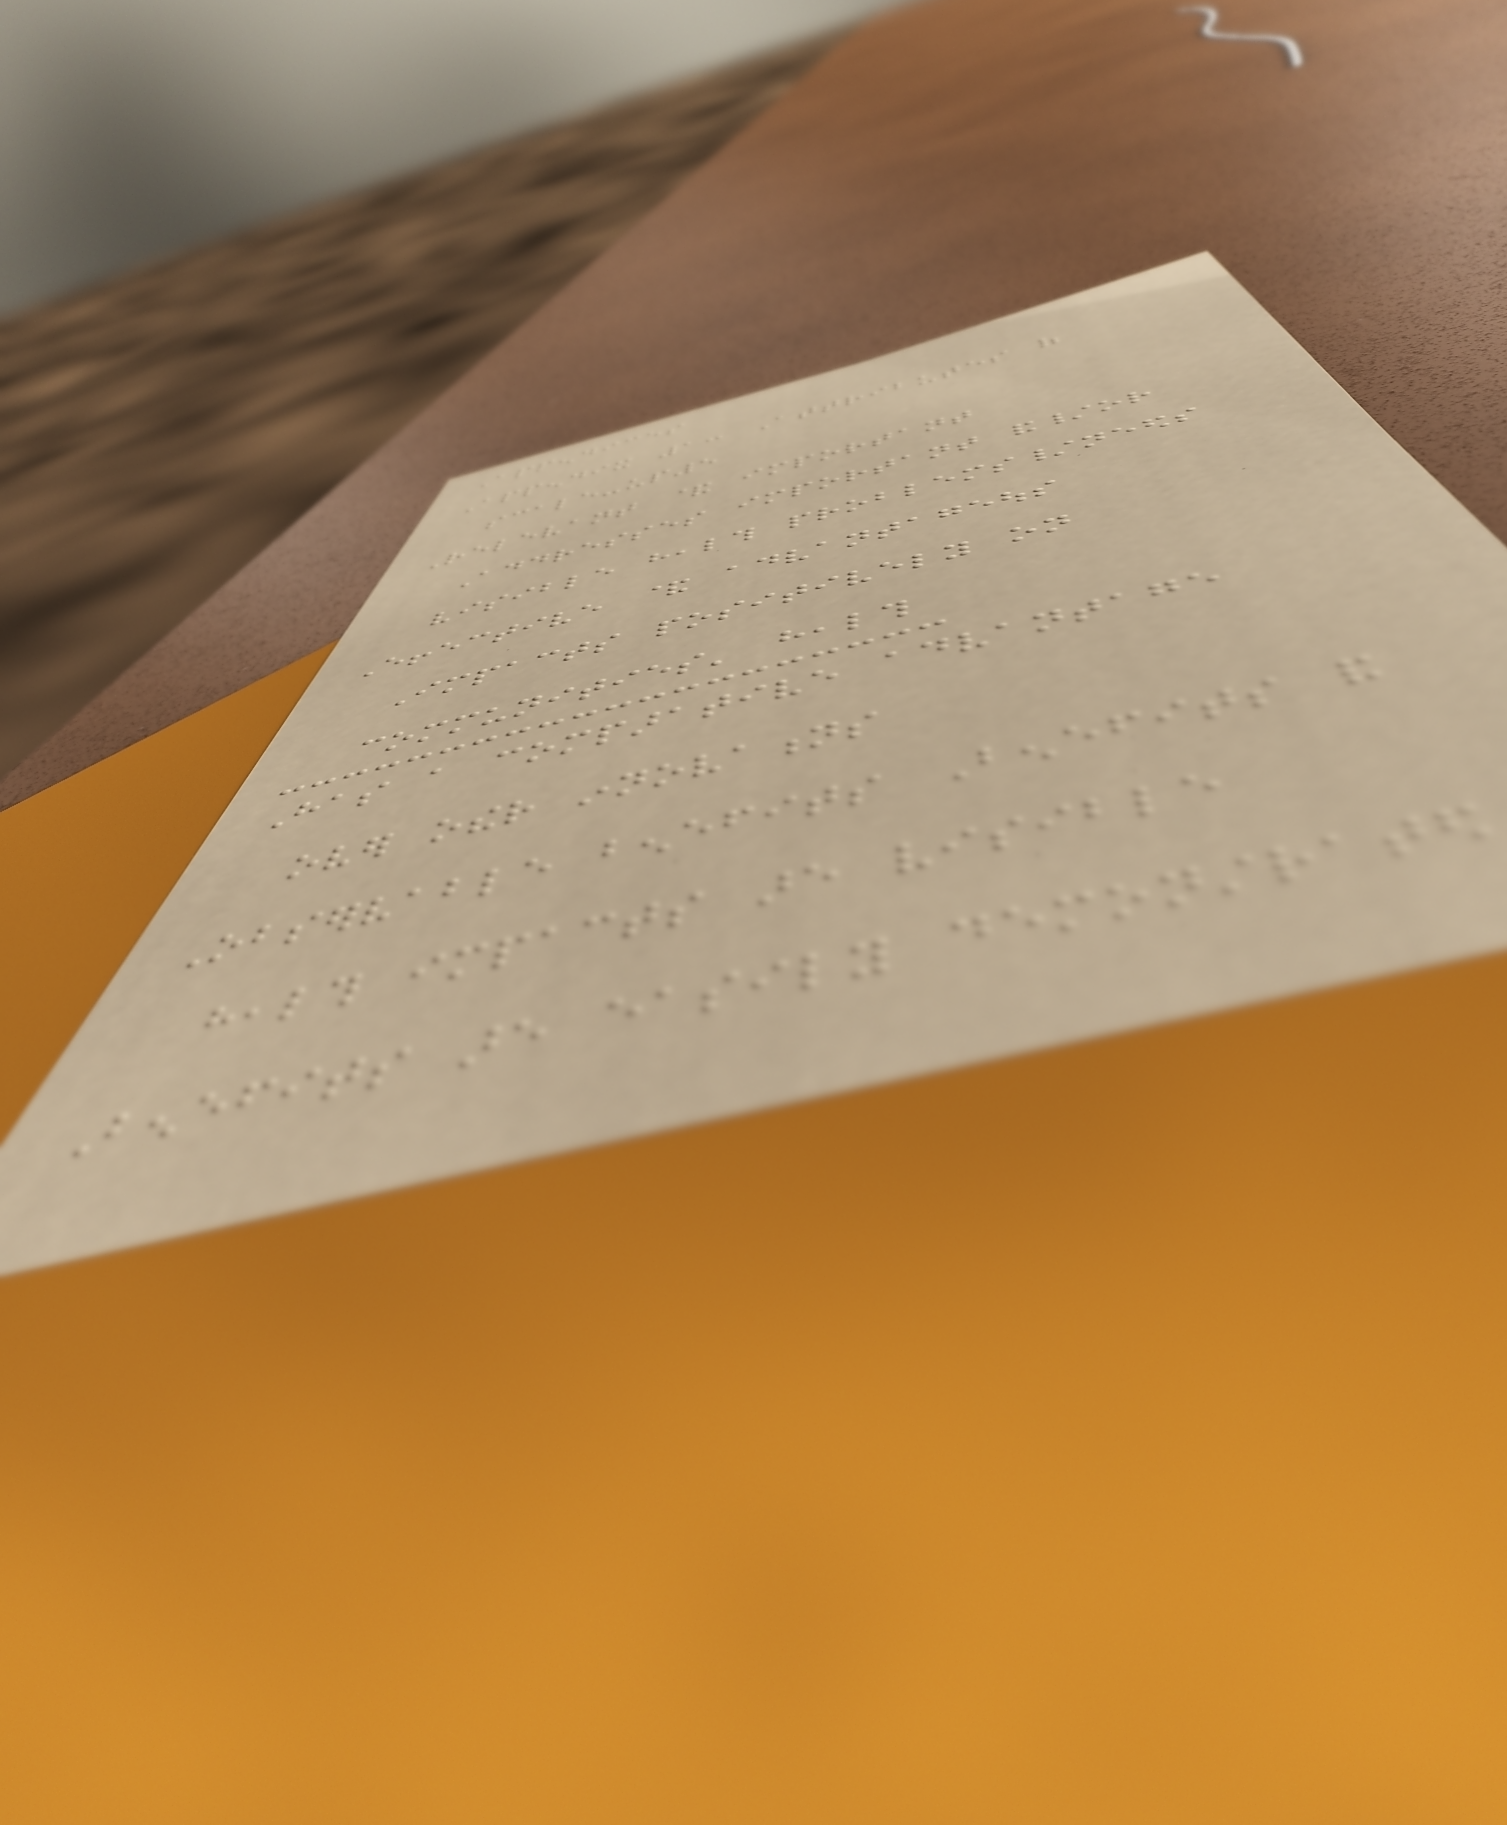Appendices
Appendix 1: Attributes of
scale-up5
Relevant & important
Addresses important and/or
visible health problems/needs
Effective & advantageous
Impacts positively on
communities' health
Has a comparative advantage
over other innovations
Observable benefits Benefits and
health impacts are visible
Benefits are easily demonstrated
